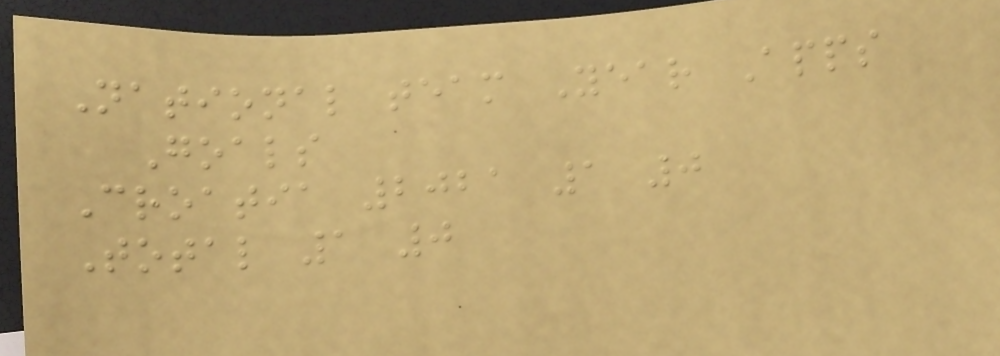National team Year Apps
Goals
Croatia 2021 1 0
Total 1 0
